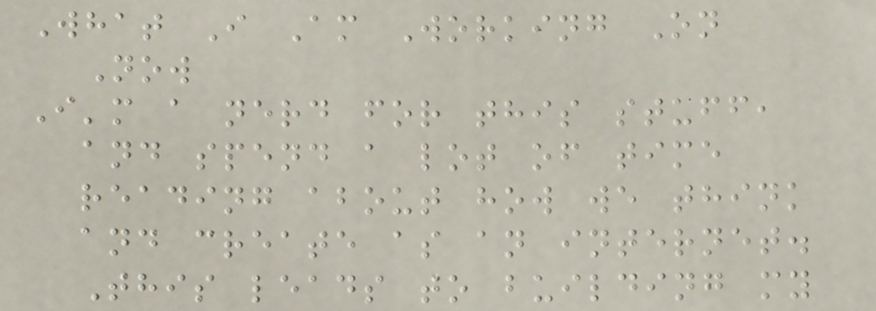What I Am Working On
Now
I'm a nerd for this stuff,
and spend a lot of time
reading about how we think
and create as an internet.
This leads to building my
